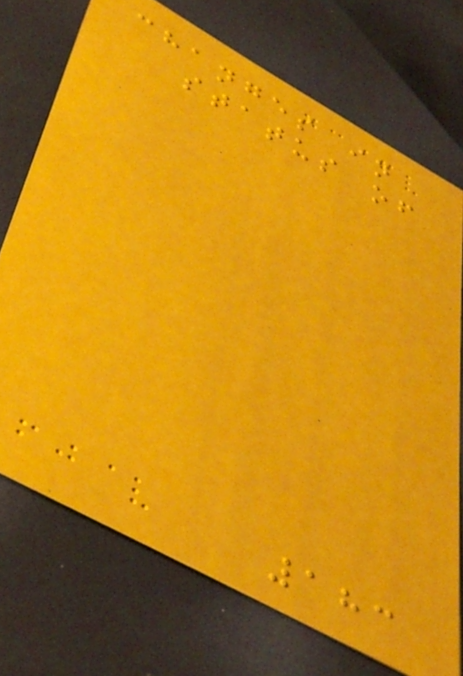changes in
status of
183
